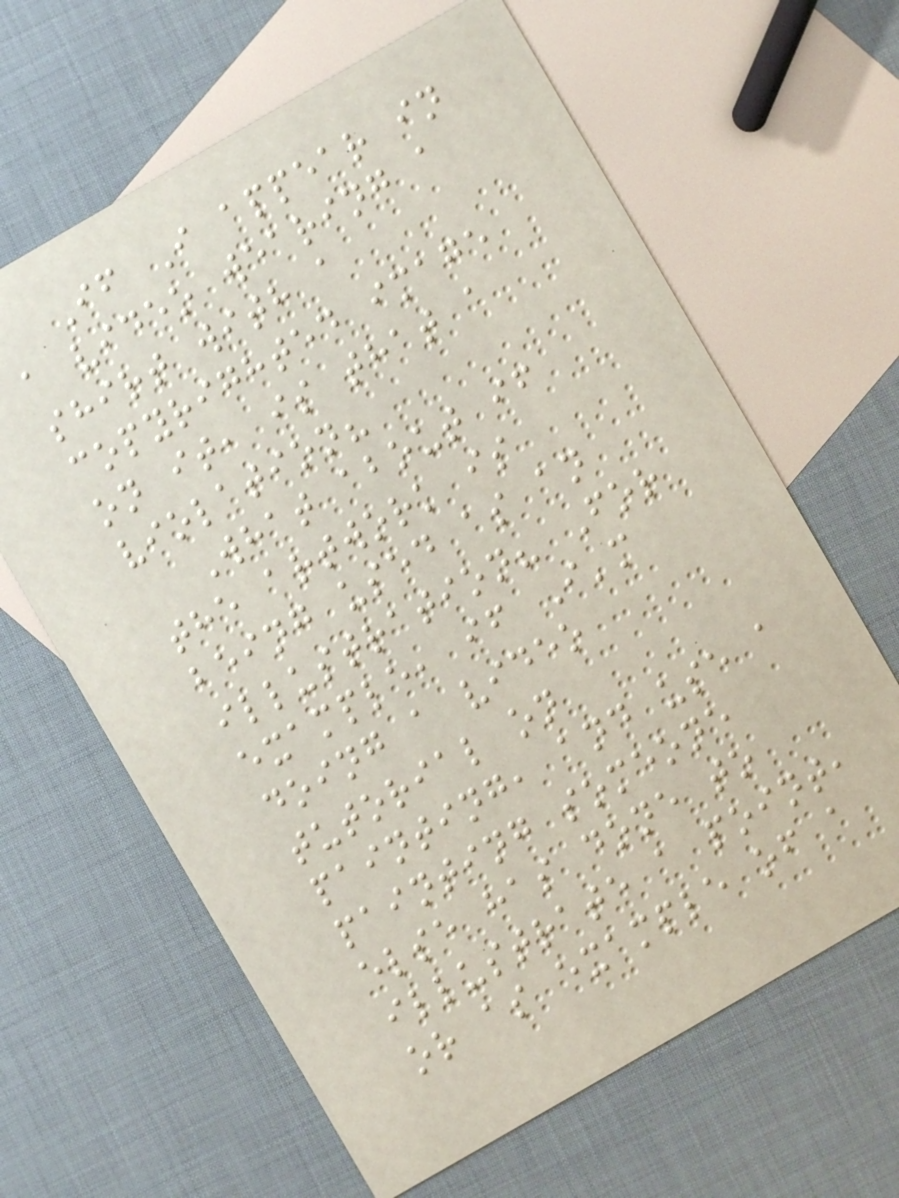If I appear in
a video wearing a
shirt with a
copyrighted image
on it, is that a
violation?
What about if
the artwork is
being used as an
illustration? For
example, if I'm
doing a video
tutorial on
painting, and use a
painting someone
else has done to
illustrate a point,
or as example of a
